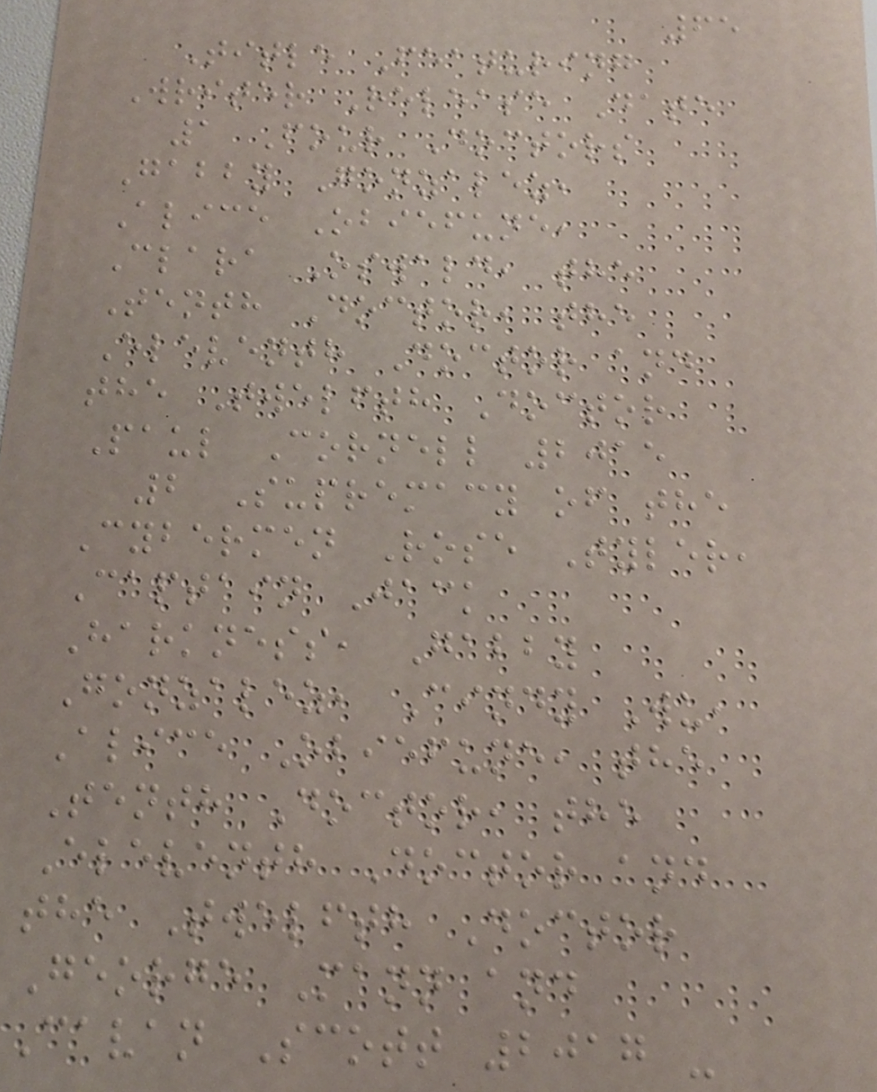65
Title Featuring
Writer Release Date
1 Four Doctors
Gabby Gonzalez,
Alice Obiefune,
Clara Oswald, the
Tenth Doctor, the
Eleventh Doctor and
the Twelfth Doctor
Paul Cornell 2015
2 Supremacy of the
Cybermen Rose Tyler,
Captain Jack
Harkness, Gabby
Gonzalez, Cindy Wu,
Alice Obiefune, the
Tenth Doctor, the
Eleventh Doctor and
the Twelfth Doctor
George Mann and
Cavan Scott 2017 -
